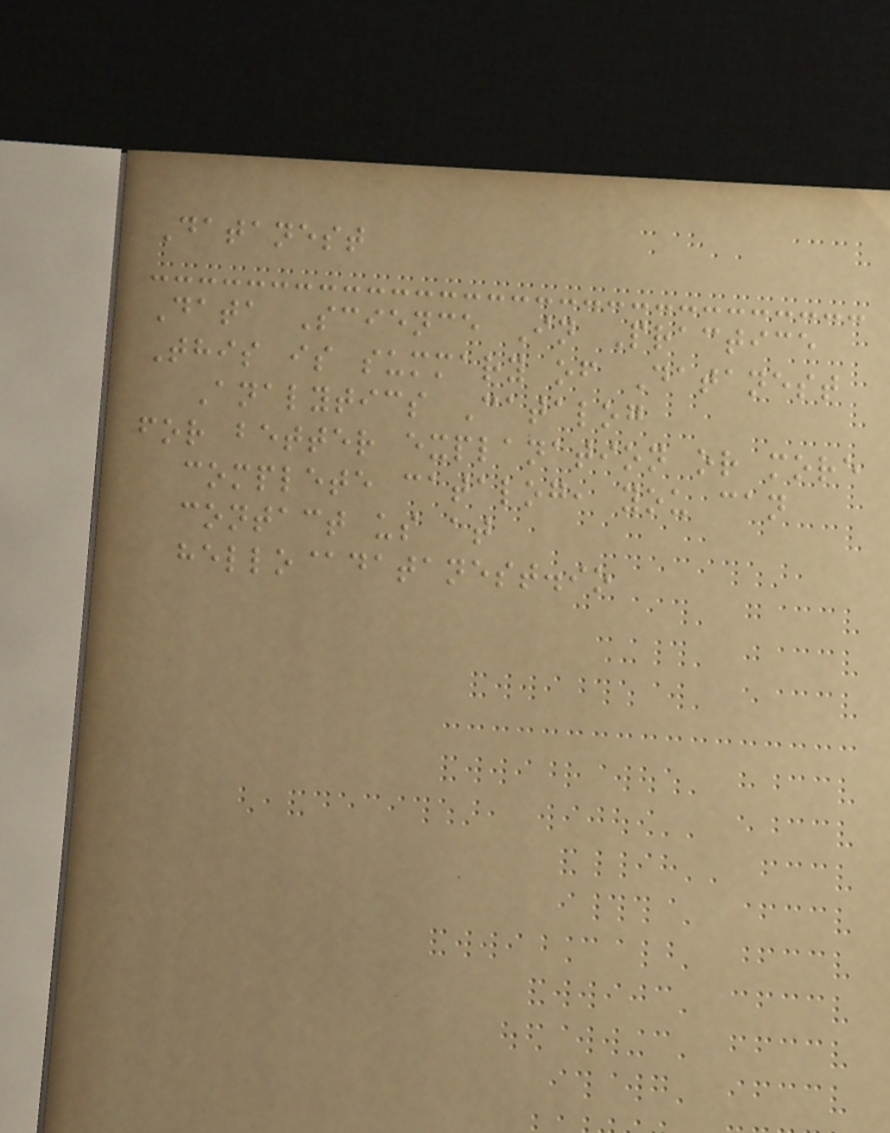Datanest
Data Science In Practice
This is summary of Datanest
Analytics Catalog
for better explanation or more
complete catalog, you can
contact us at
hello@datanest.io
